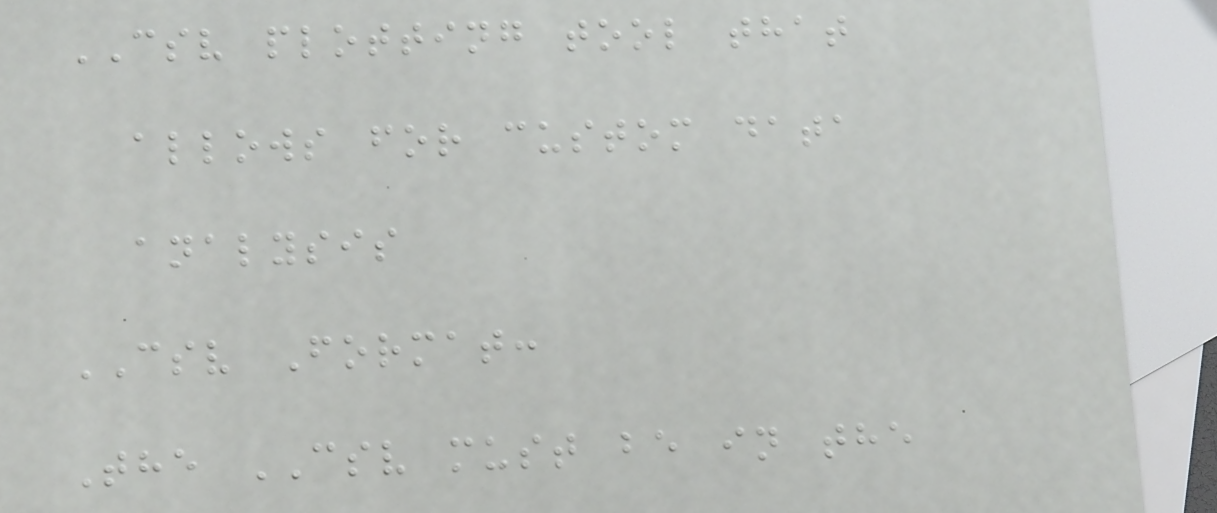CSV plotting tool that
allows for custom data
analysis
CSV Format:
The CSV must be in the
